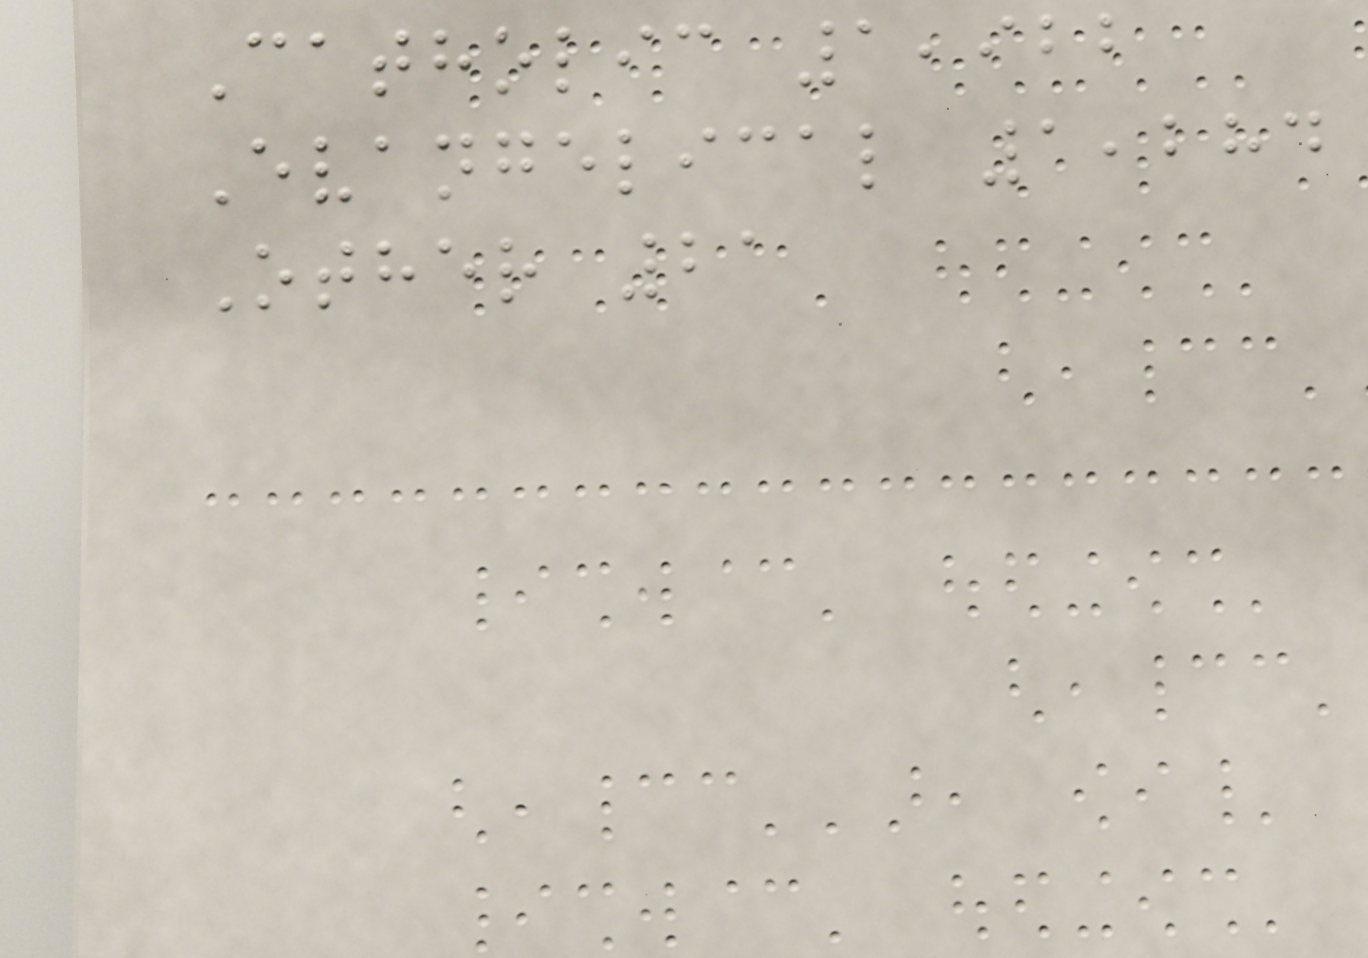Catholic 1,922
Evangelical 1,284
Other 21
